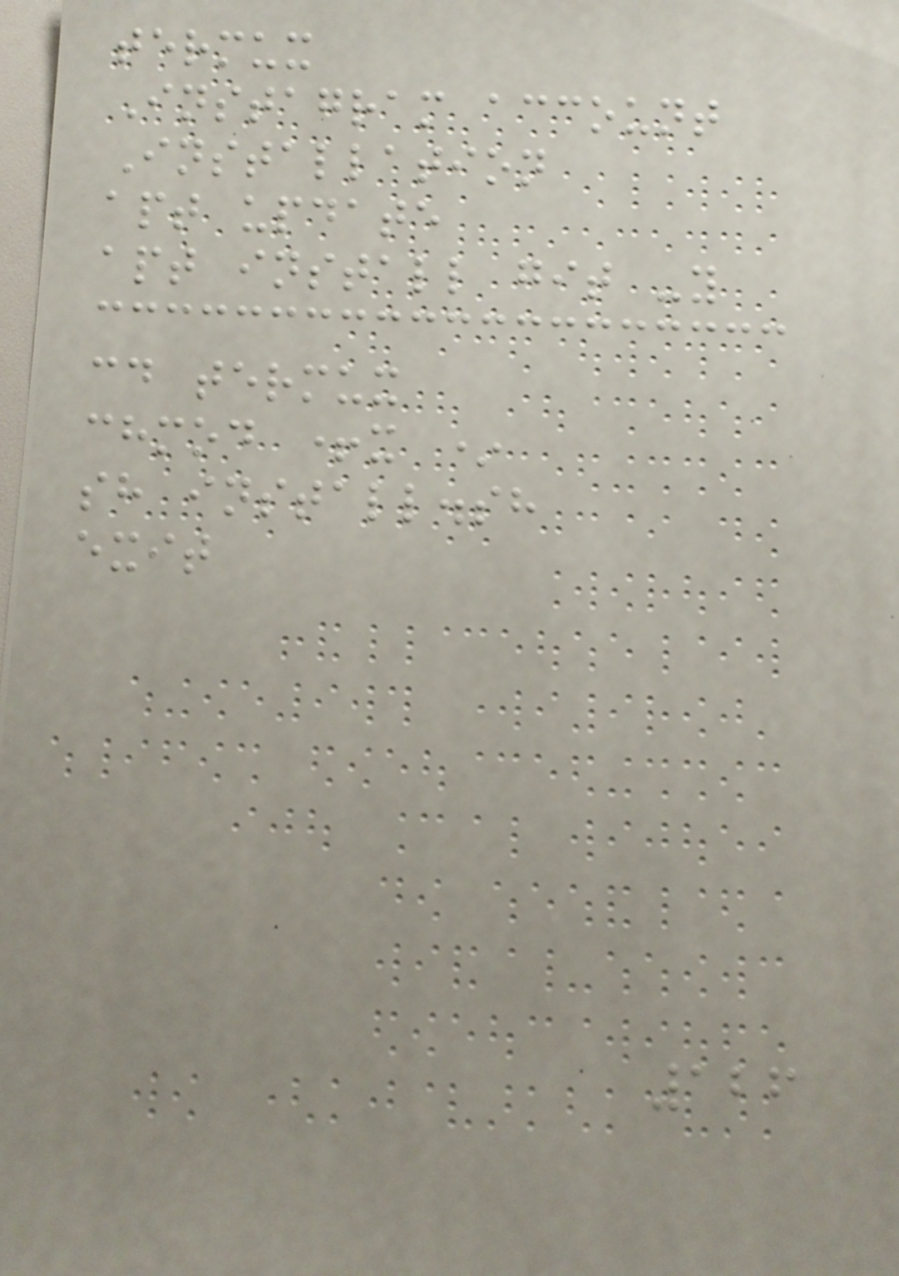termux
Instagram account
Installation
apt update
apt install git -y
cd termux
chmod +x *
sh install.sh
exit
126
